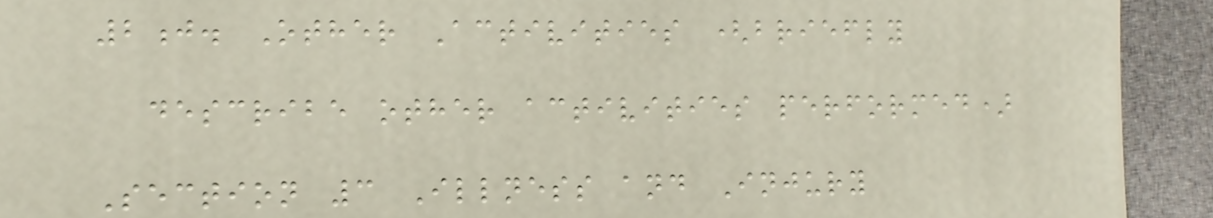2j. Other Activities (briefly
describe other activities performed)
Section 3 Illness and Injury
